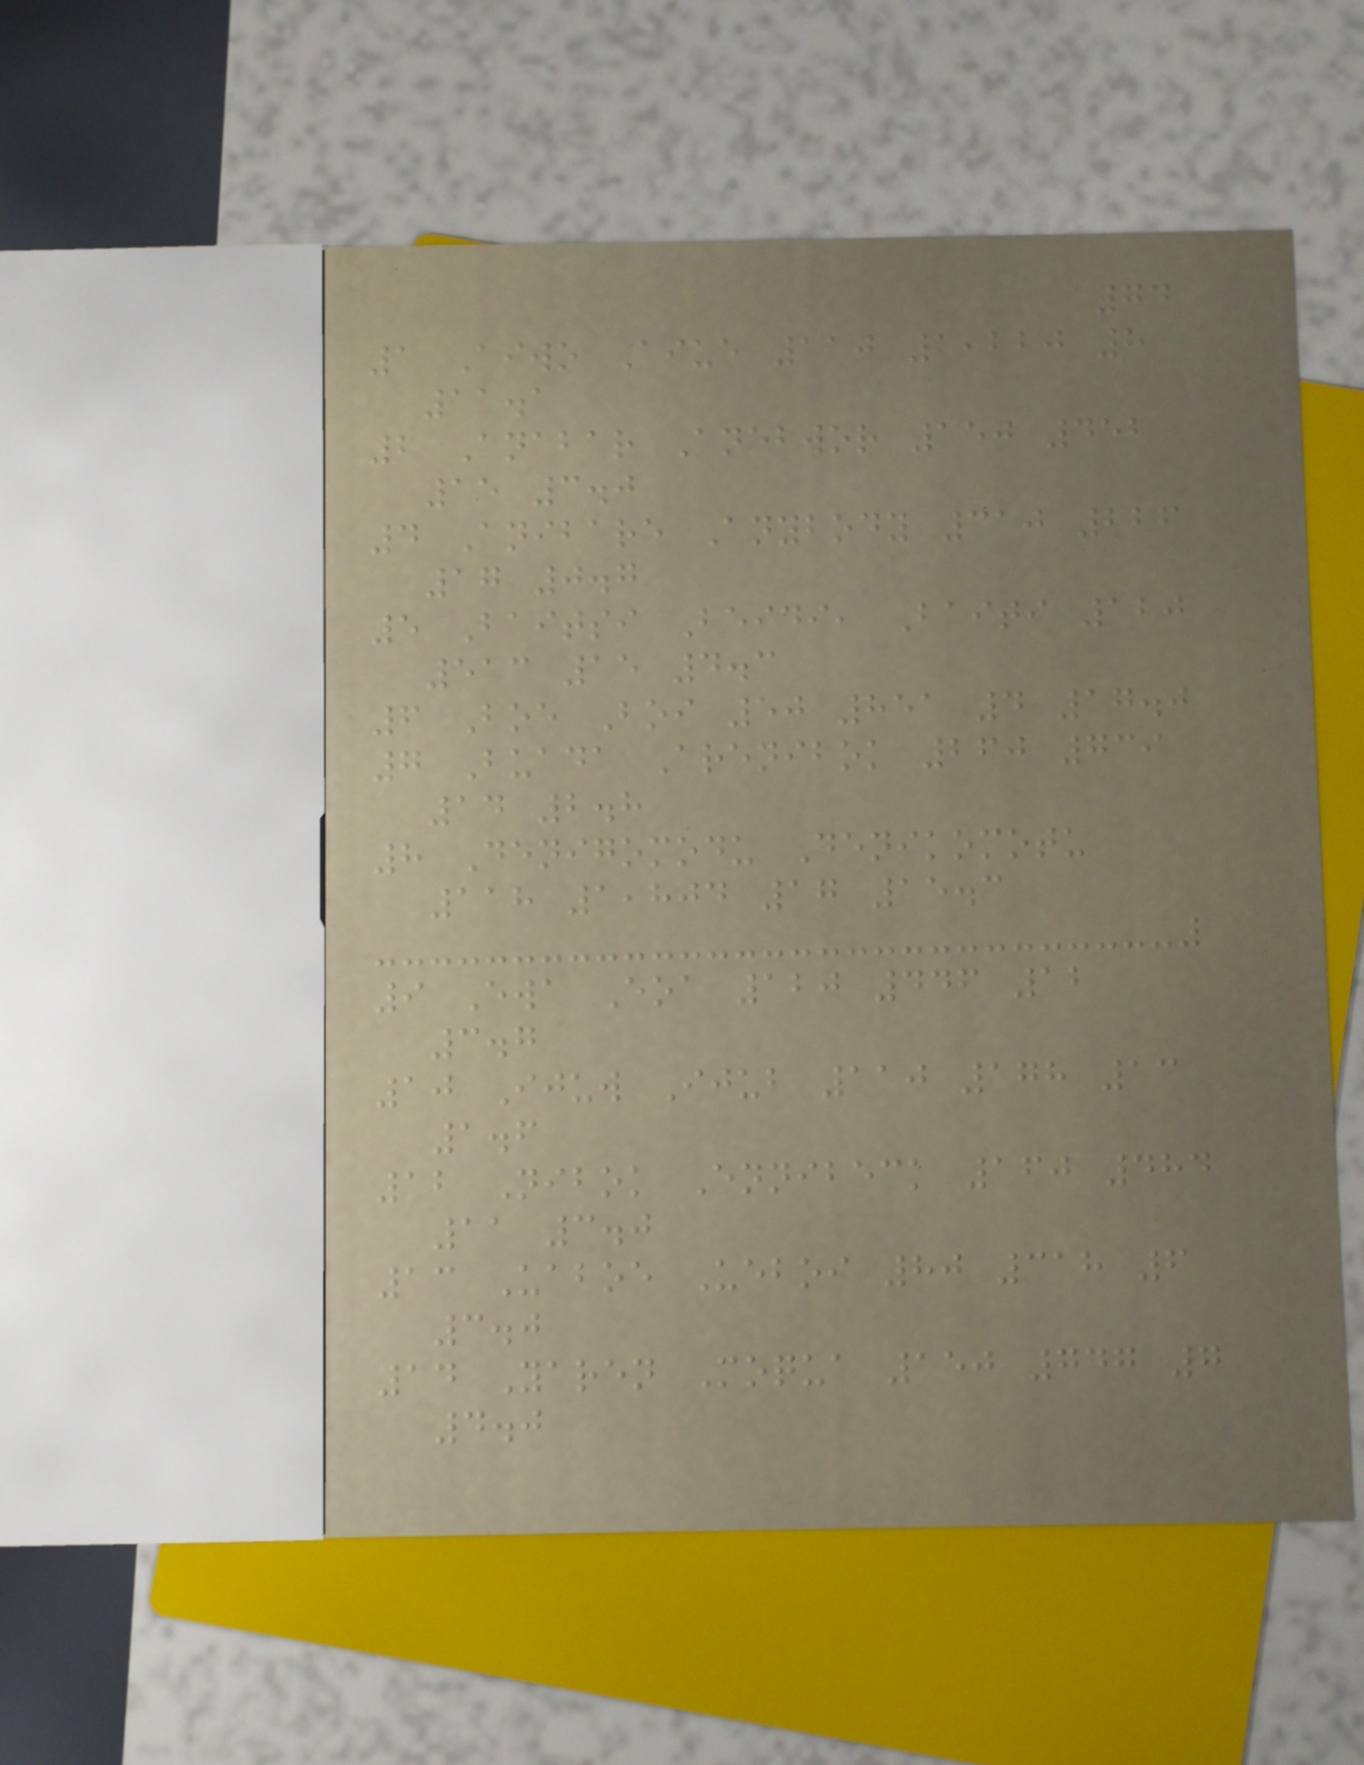74
1 Aiwo Aiue 110 1,220 8
11.1
2 Anabar Anebwor 150 452
15 3.0
4 Anibare Anybody 310 226
17 0.7
5 Baitsi Beidi, Baiti 120
513 15 4.3
6 Boe Boi 50 851 4 17.0
7 Buada Arenibok 260 739
14 2.8
8 Denigomodu Denikomotu
118 1,804 17 15.3
9 Ewa Eoa 120 446 12
3.7
10 Ijuw Ijub 110 178 13
1.6
12 Nibok Ennibeck 160 484
11 3.0
13 Uaboe Ueboi 80 318 6
3.0
14 Yaren Moqua 150 747 7
4.0
